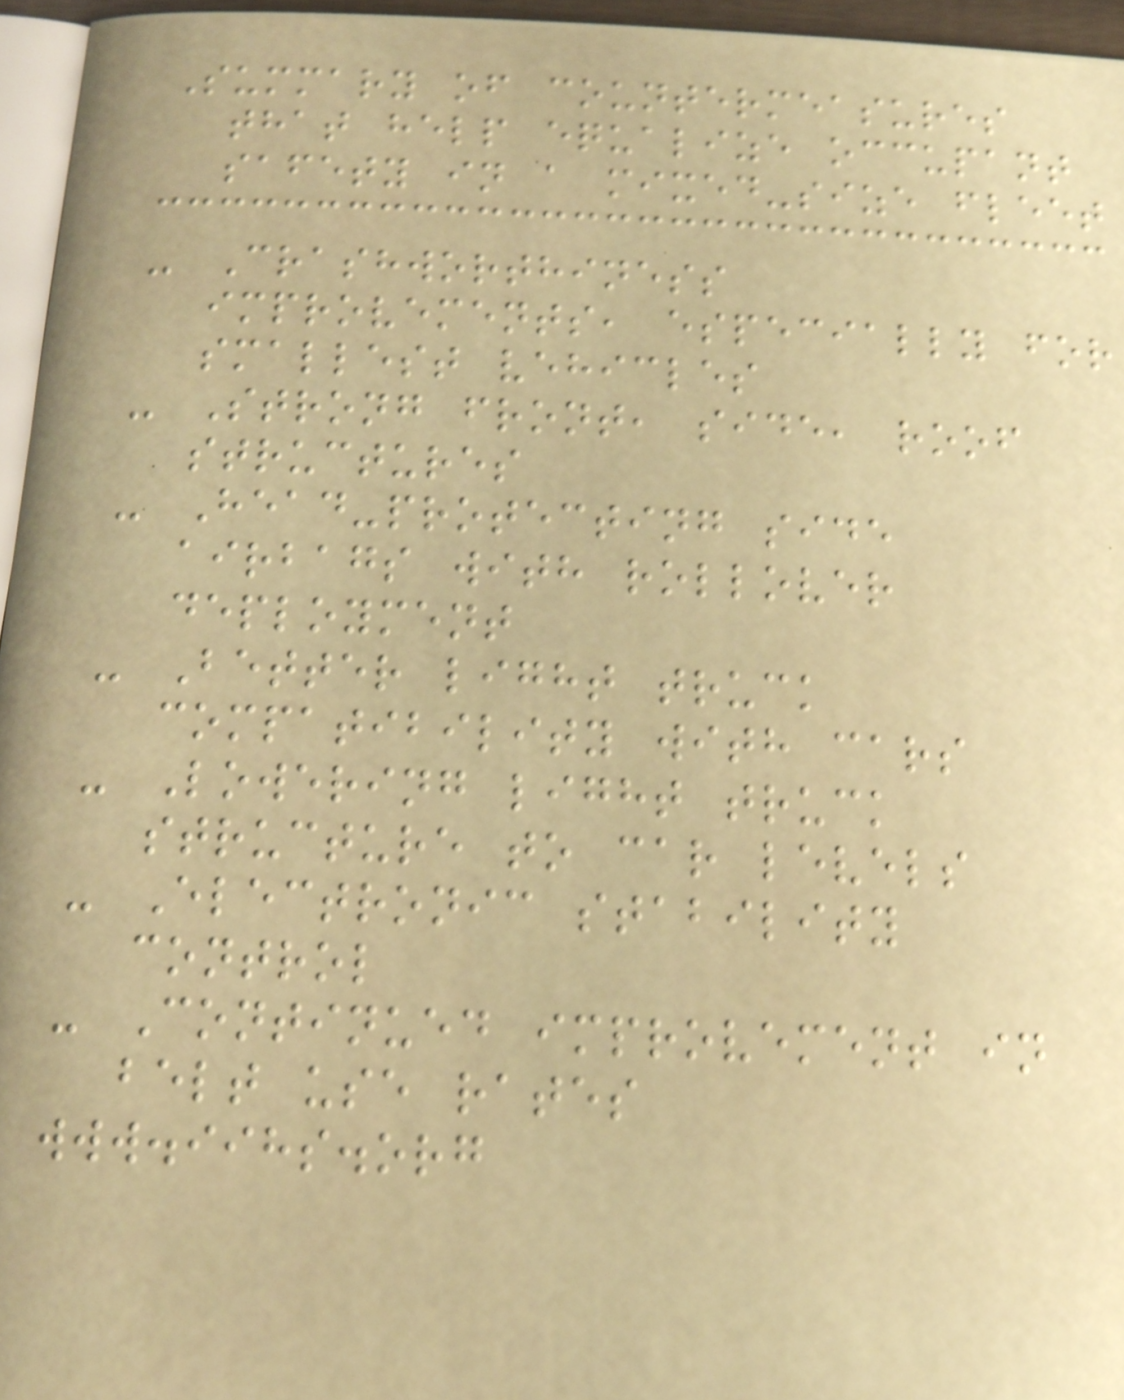Summary of countermeasures
that help equalize occupant
safety in a mixed-size fleet
- Crashworthiness
improvements, especially for
smallest vehicles
- Strong front, side, roof
structures
- Head-protecting side
airbags with rollover
deployment
- Better light truck
compatibility with cars
- Lowering light truck
structure to car levels
- Electronic stability
control
- Continued improvement in
belt use rates
www.iihs.org
